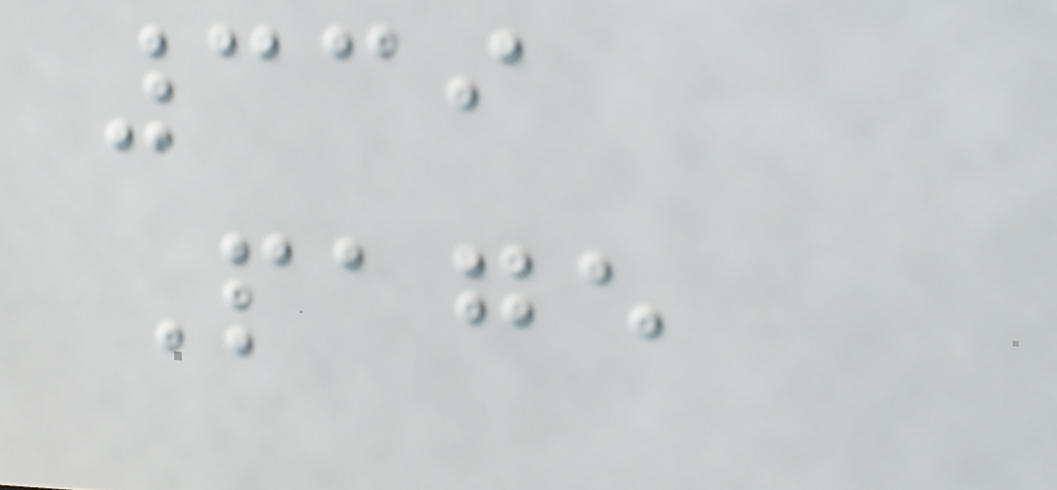339
Page
